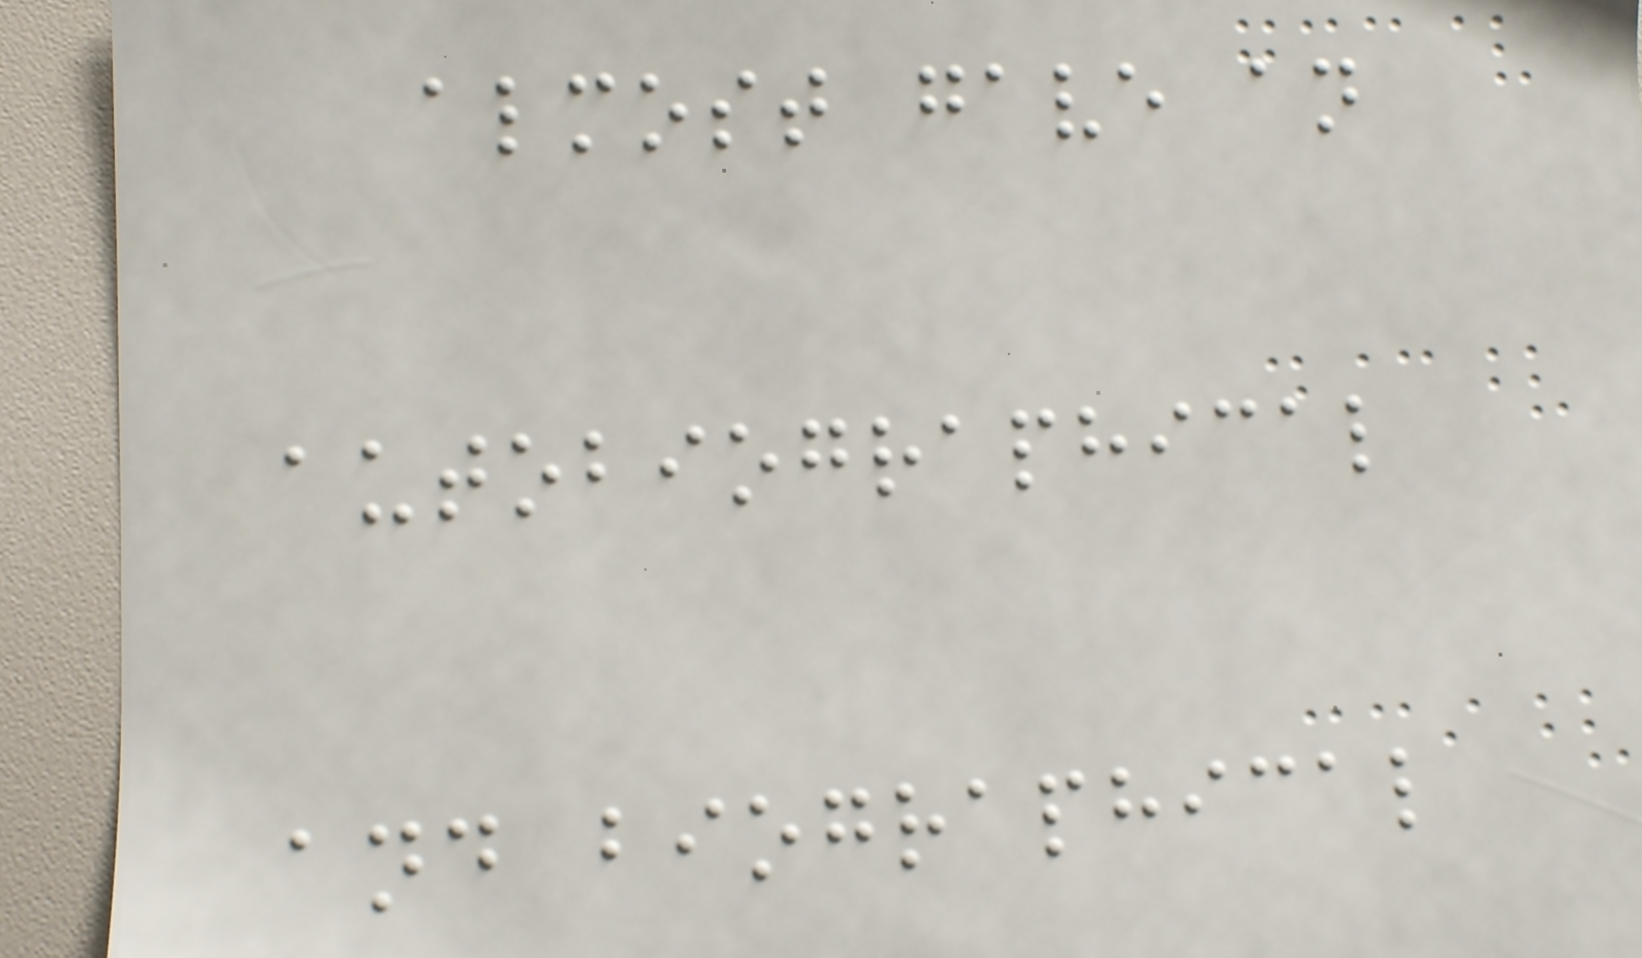almost gave an
autobiographical
and biographical
